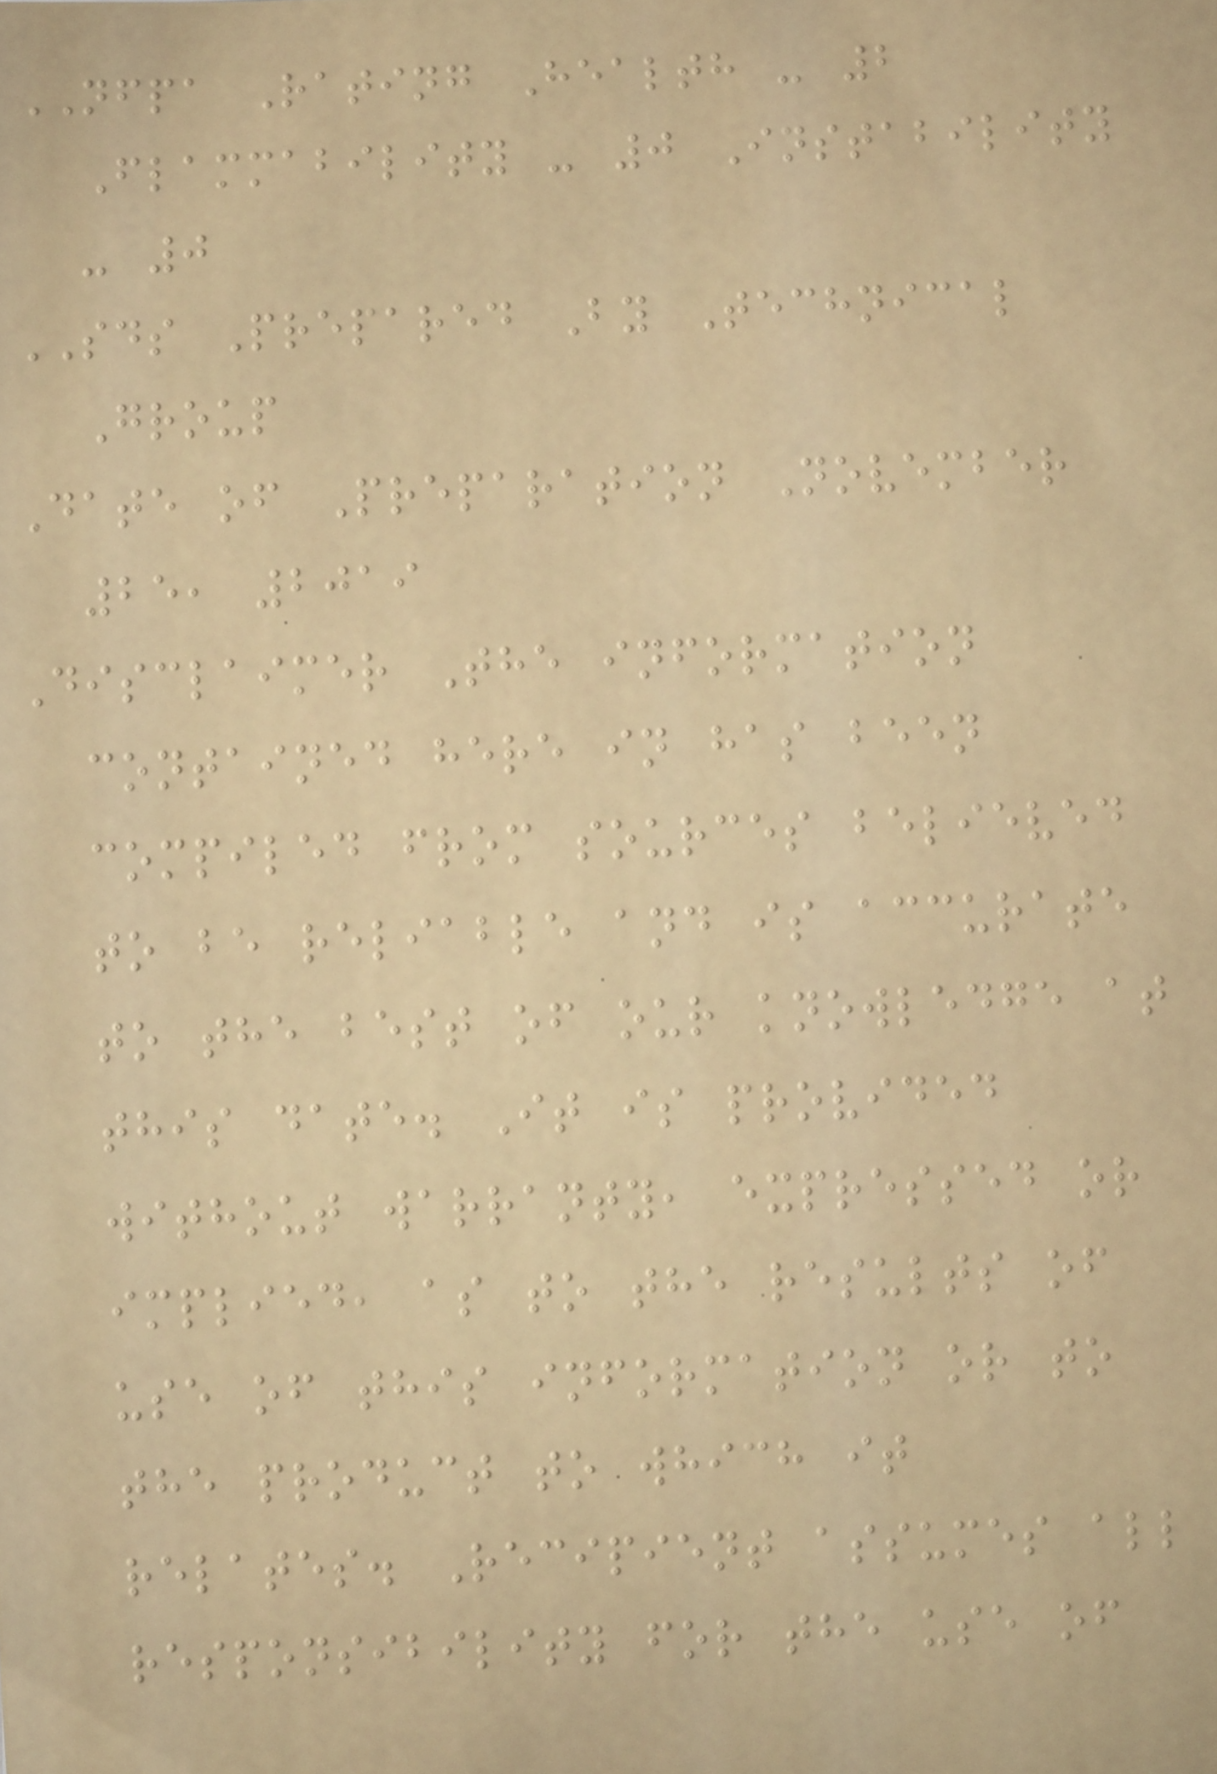NFPA Rating Health - 2
Flammability - 0 Instability
- 0
SDS Prepared By Technical
Group
Date of Preparation November
25, 2019
Disclaimer The information
contained here in has been
compiled from sources believed
to be reliable and is accurate
to the best of our knowledge at
this date. It is provided
without warranty, expressed or
implied, as to the results of
use of this information or to
the product to which it
relates. Recipient assumes all
responsibility for the use of
